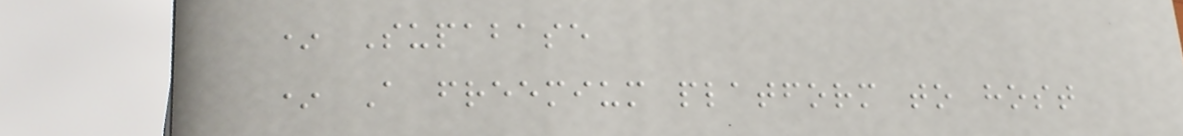* Supabase
* A freemium platform to host
